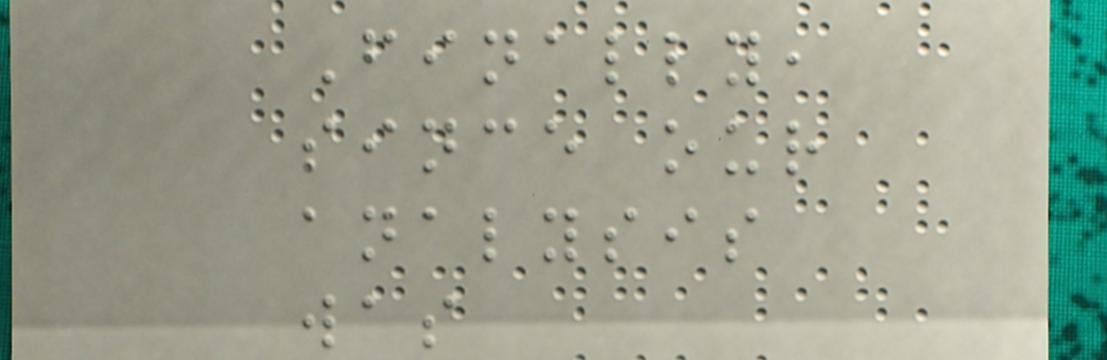Finally,
since our
analysis
was
